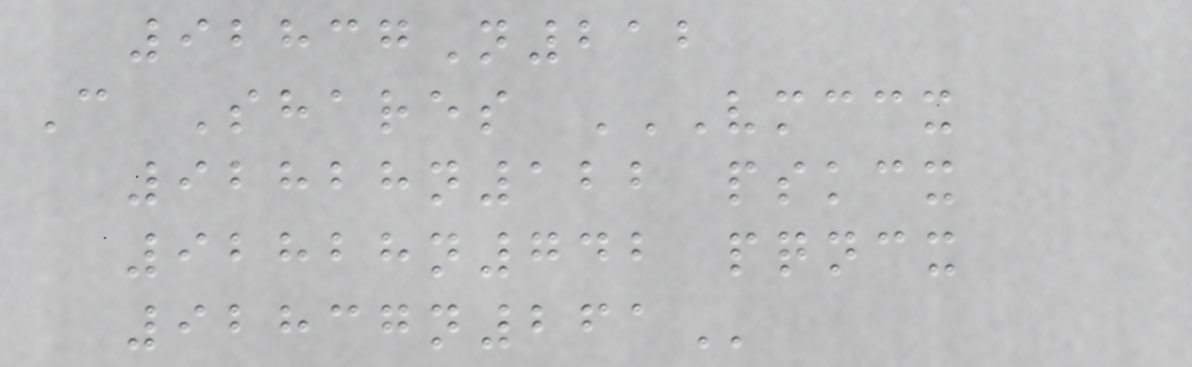92837N212
C Shares VMCCX
92828N122 PSKCX
92828N742 PQNCX
92837N261
